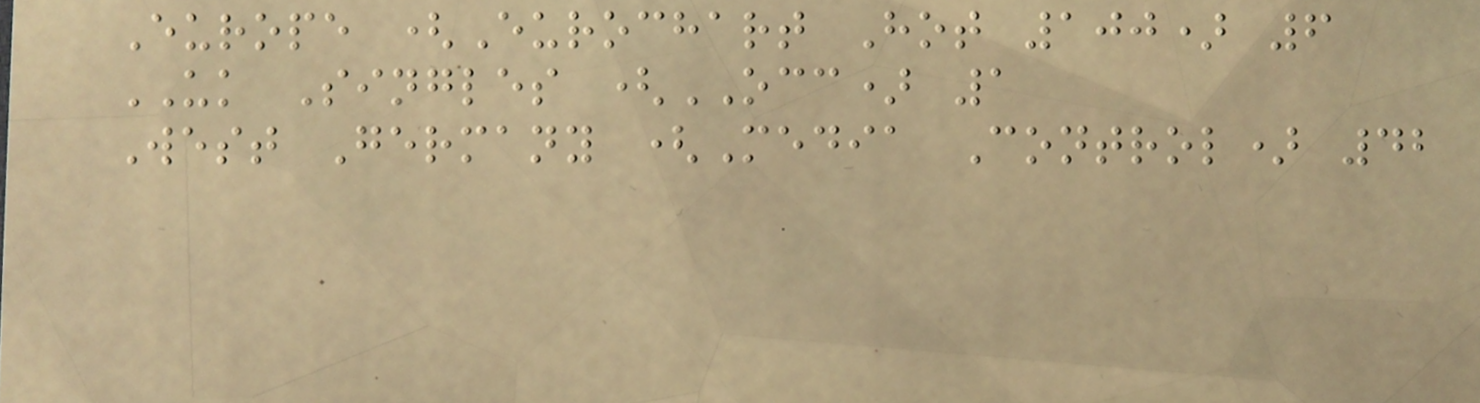Europe (Eurochart Hot 100) 6
UK Singles (OCC) 1
West Germany (Media Control) 42
